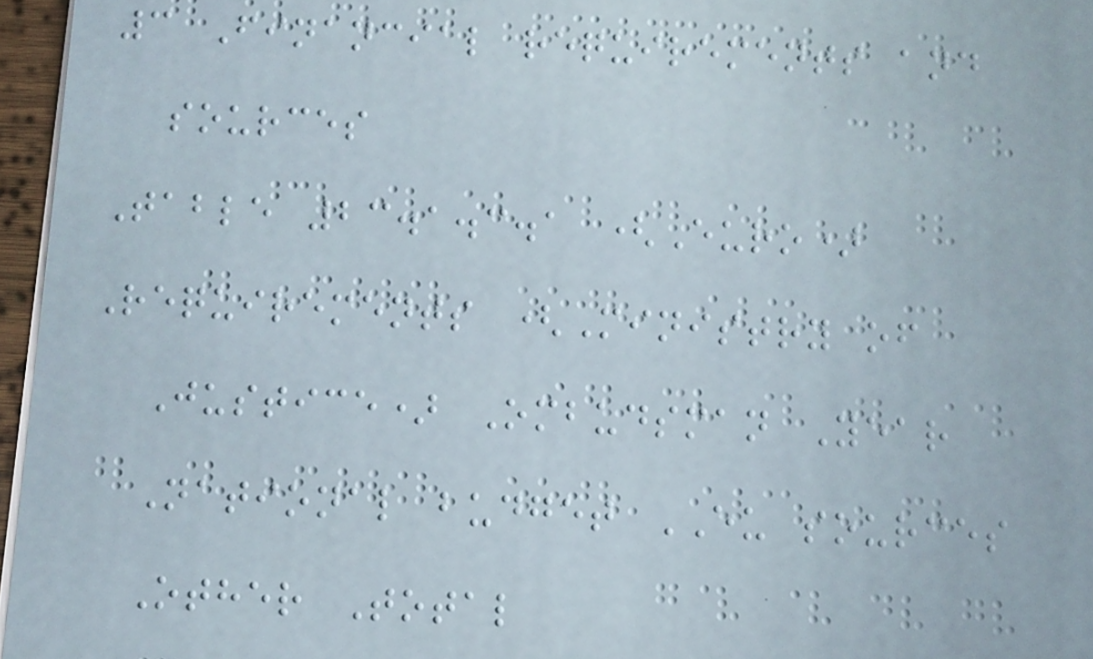3 Financial requirements and
sources
Table 23.1.3.1 (Euro)
Requirements (Ministry of
Justice) Ombudsman Year
National budget EU sources
Other Total
